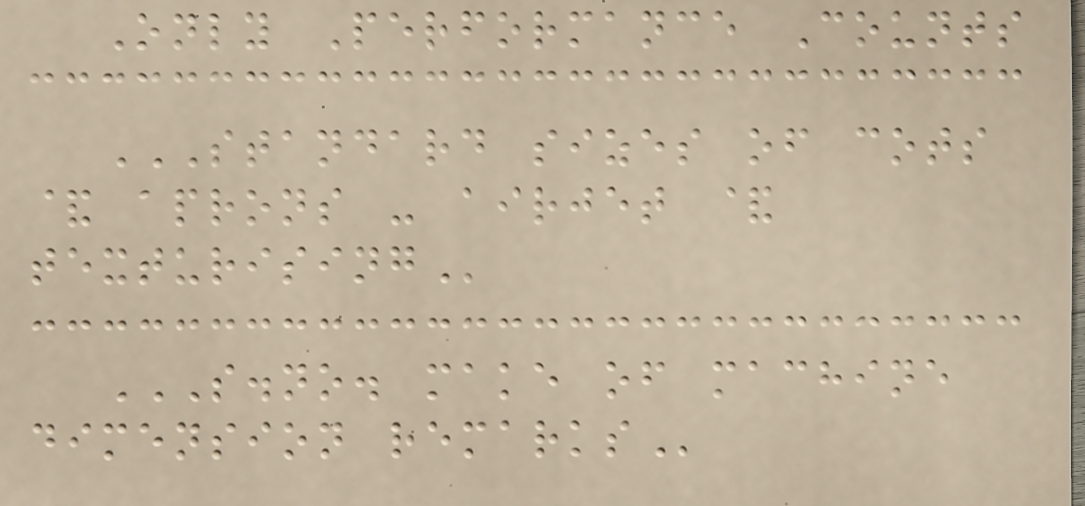Only Performance Counts
STANDARD SIZES OF COTS
& APRONS - AIRJET &
TEXTURISING
S.NO. MAKE OF MACHINE
DIMENSION REMARKS
